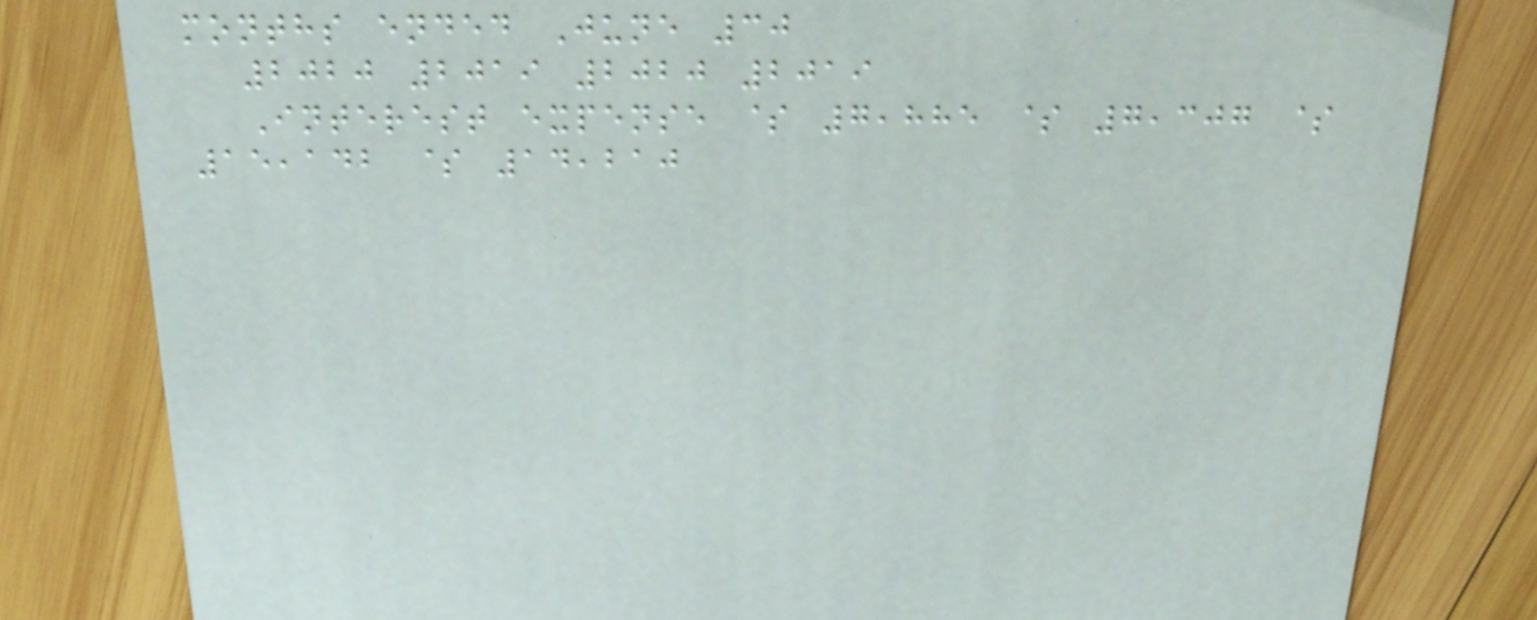months ended June 30
2020 2019 2020 2019
Interest expense $ 7,885 $ 7,307 $
15,142 $ 14,210
